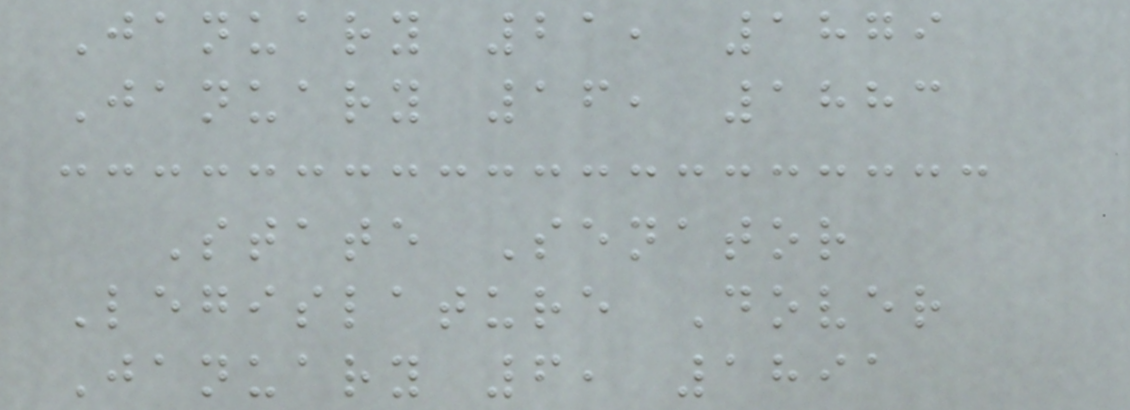January 21, 1879
January 16, 1883
State Senator
Legislature Dover
January 6, 1891
